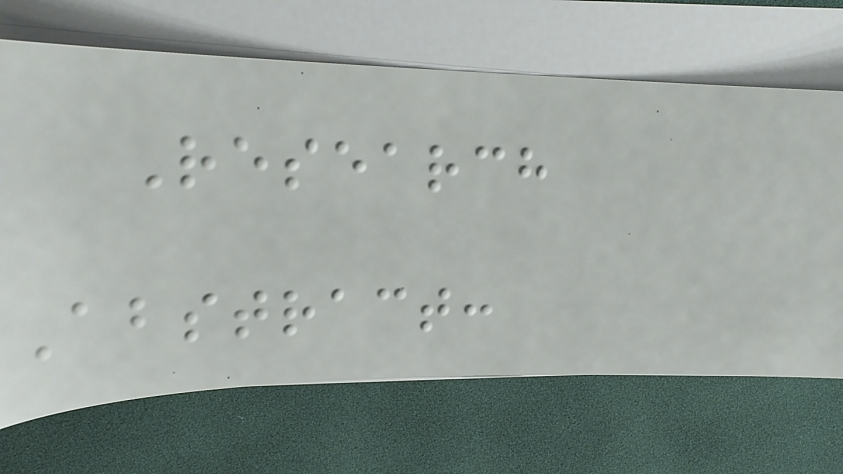Research
Abstract:
